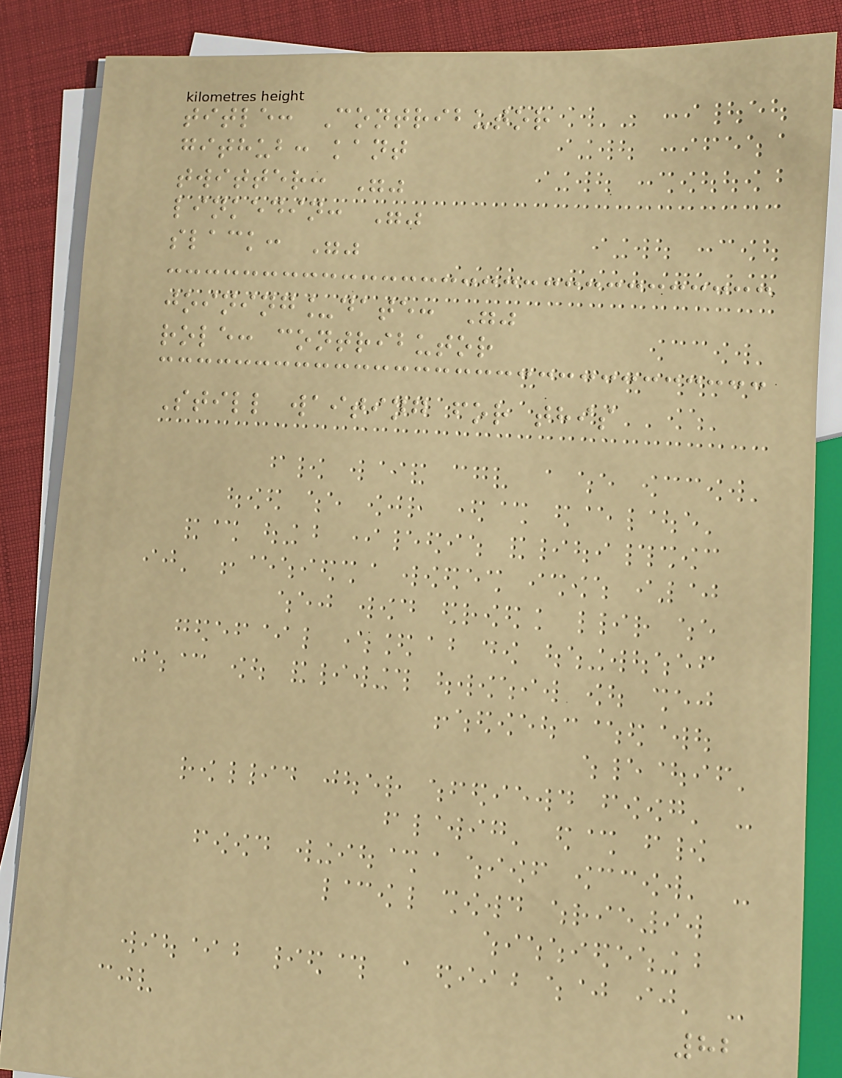title: Contributor
github: kant
twitter: ""
linkedin: ""
slack: ""
joining_date: ""
role: contributor
Still waiting for this
82
